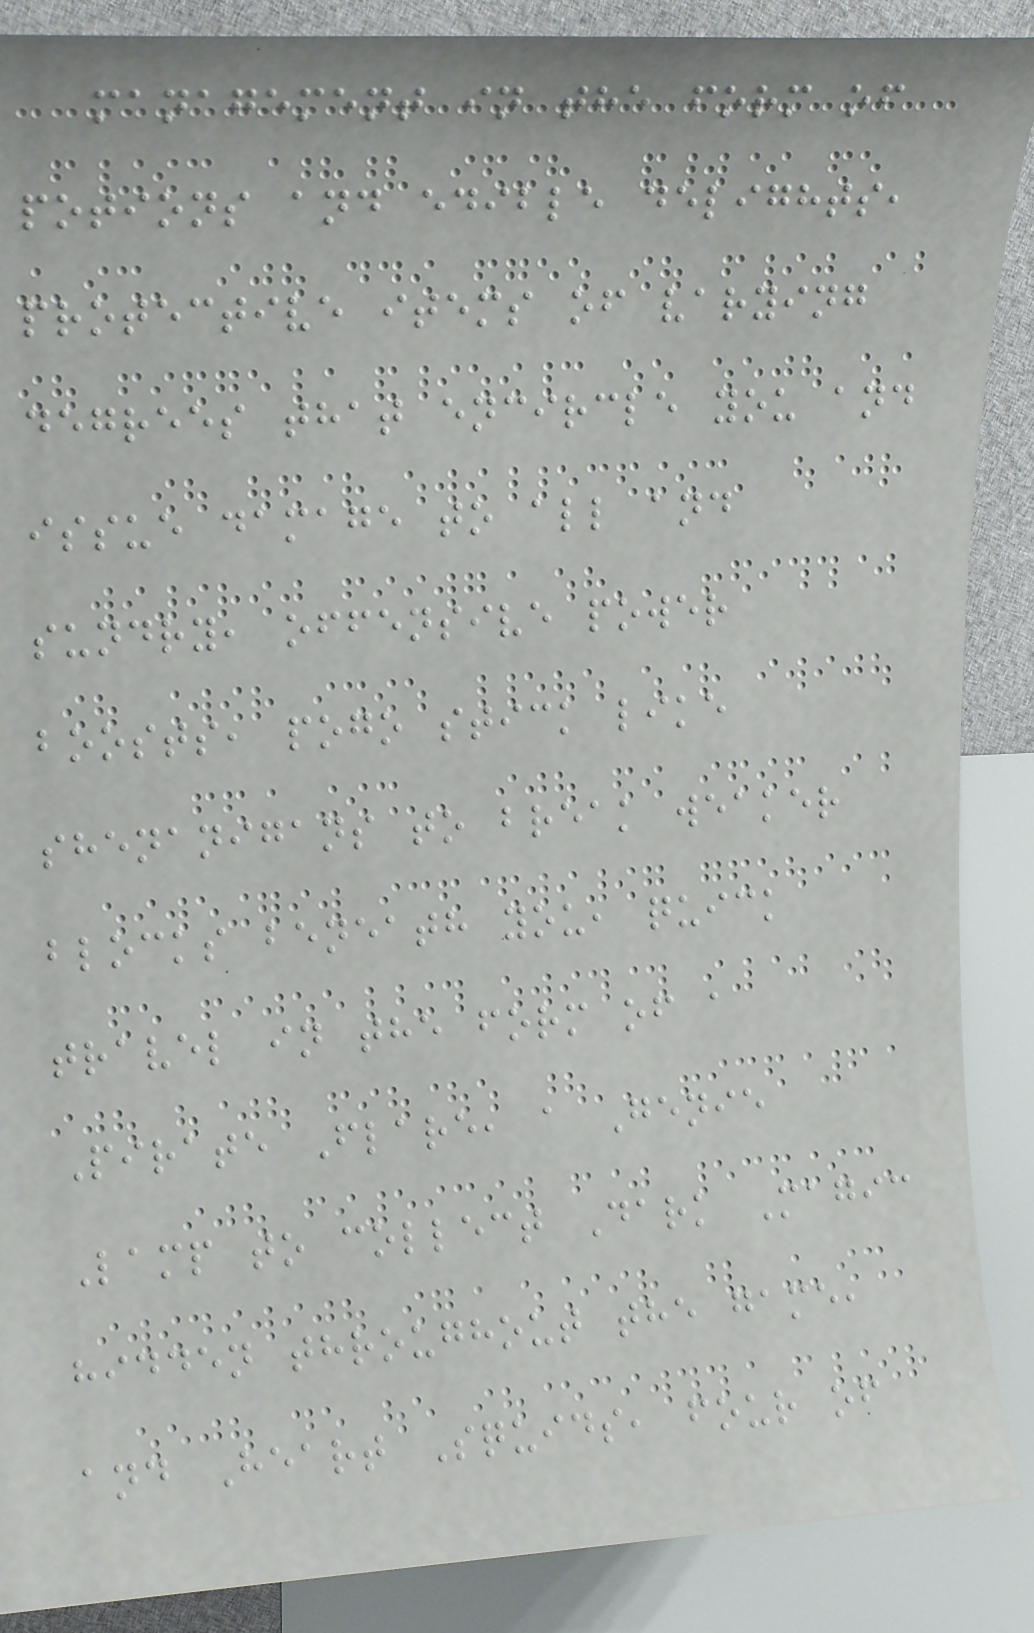management in the form of
potions and edible delights,
protective items of varying
degrees that encircle you and
issue damage to all and
sundry, offensive power
boosts, pogo stick like
shenanigans to break weaker
blocks beneath you, quick
travel in the form of a
Pirate Flare, a Genie
Lamp to collect Dark Magic
hidden throughout the game,
and Heart Squids, four of
